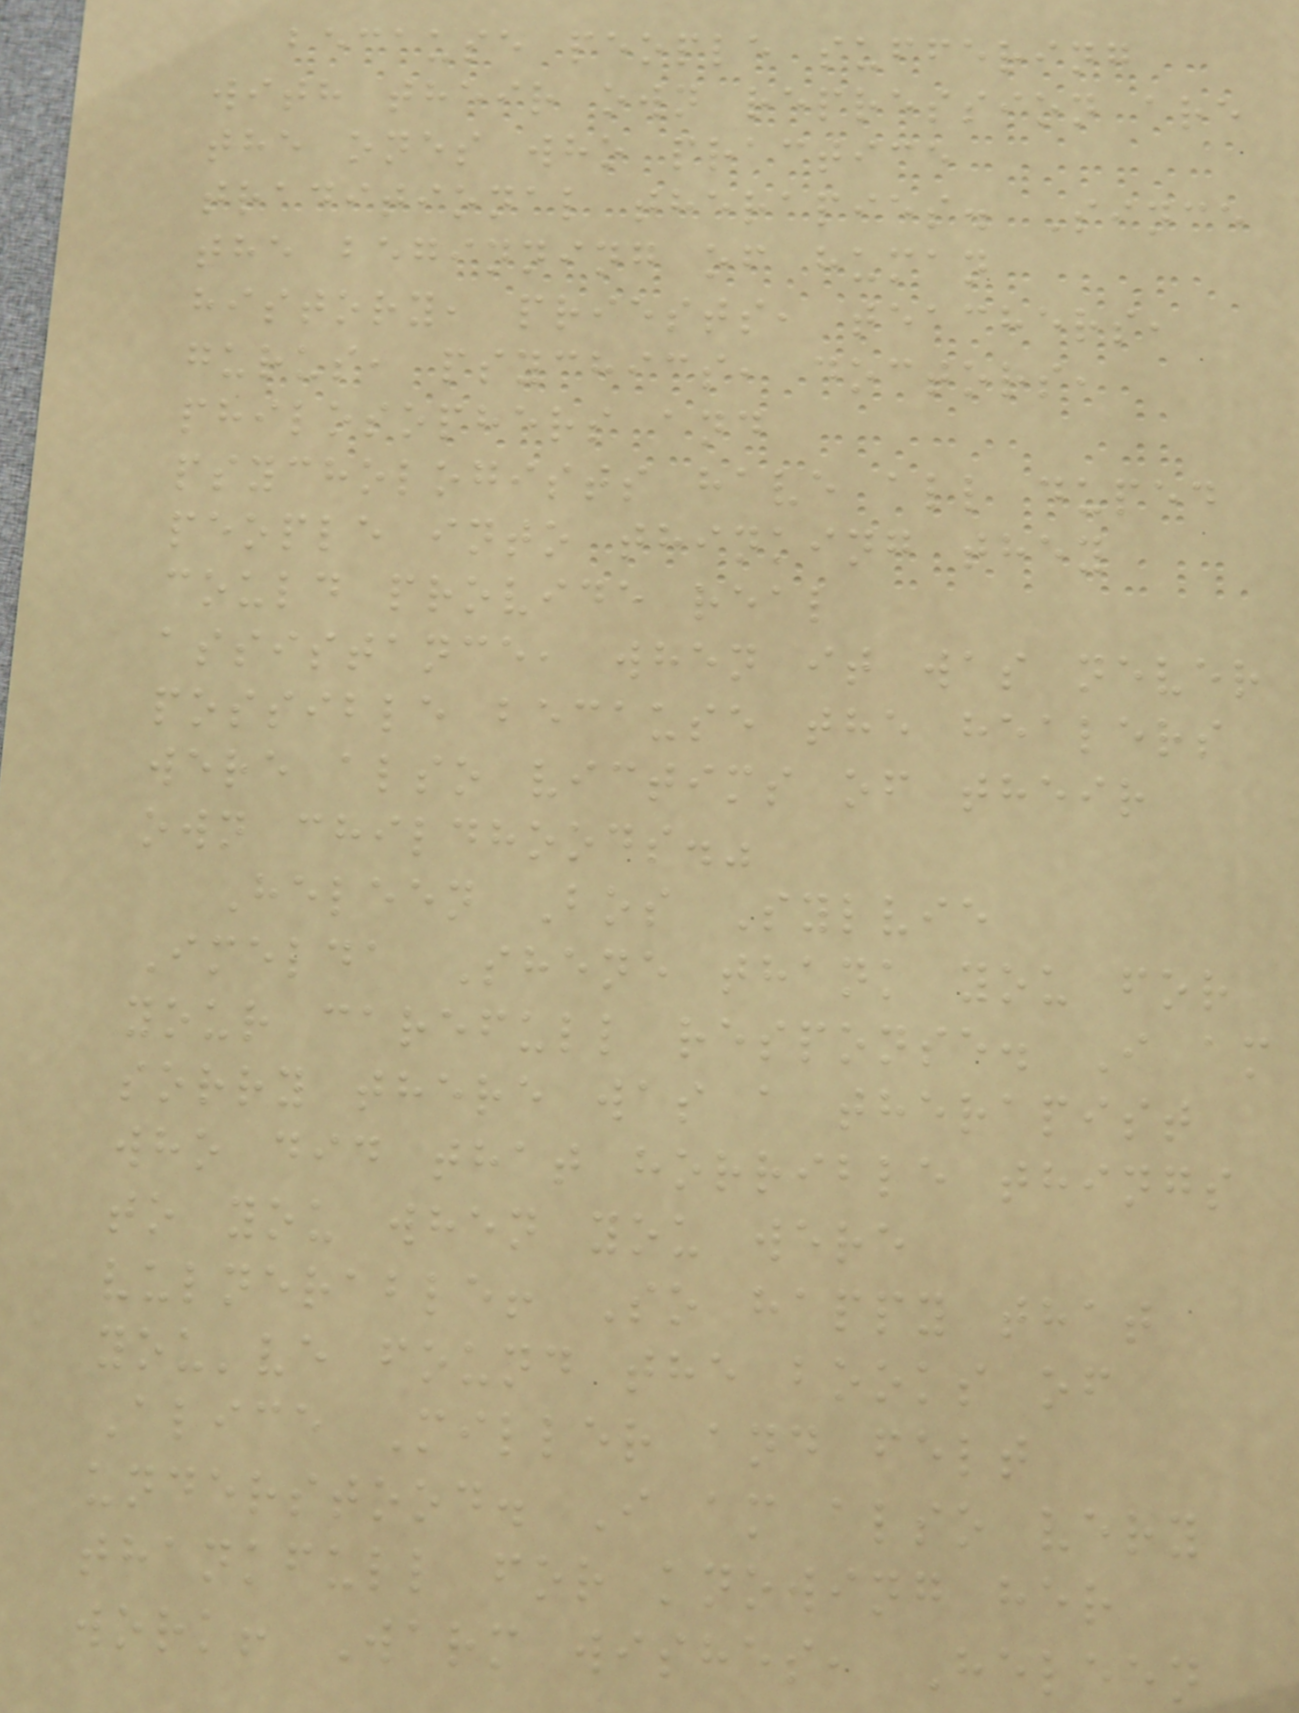because people suffering
with their own repression are
the ones who practice
traditional therapies. Since
the beginning of human
history, priests, teachers,
gurus, psychics, doctors,
philosophers and
psychologists have all duped
people into thinking they
could provide real
assistance, when it was never
possible because the healers
were also victims of their
own childhoods."
Heleen Bos Sylvie
Imelda Shene thank you for
your carefull response. I am
sorry there was a therapist
who did that horrible things
to you when you were
vulnerable! So happy that
you've found the books of
Alice Miller and felt
understood. I am also very
thankfull for knowing her
work! Warm wishes, Heleen
